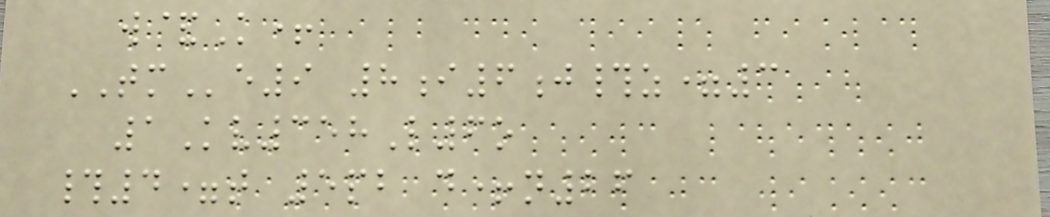w&K+
TMe9 8i6j#z=3
1Kv358L6o
#4=t 5pb d+n26
